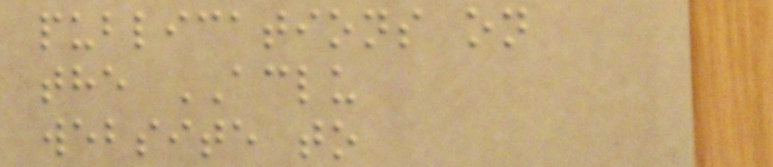publications on
the ACLU
website to
